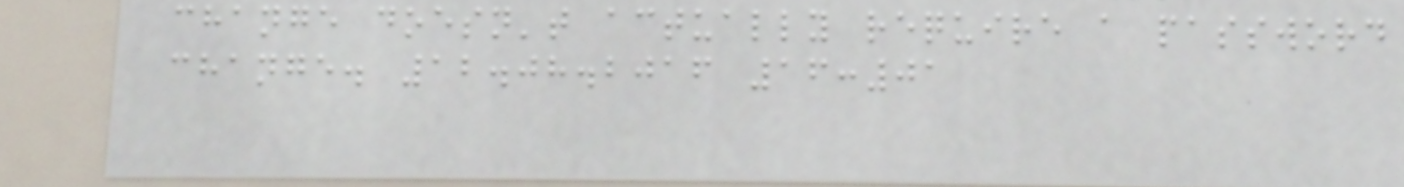change doesn't actually require a password
change. 12.08.2016 16:01
